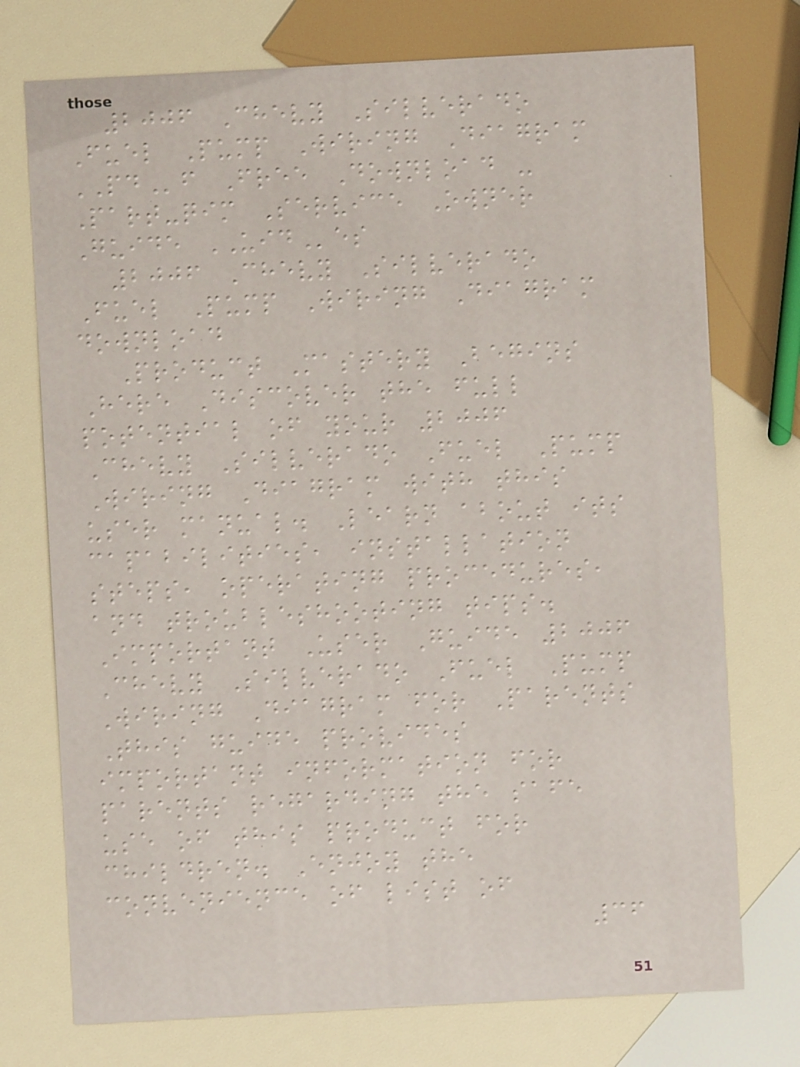2006 Chevy Silverado
Fuel Pump Wiring Diagram
PDf Free Download -
Part-qim Service Owner
Guide UIDes
2006 Chevy Silverado
Fuel Pump Wiring Diagram
download
Product Mastery Begins
Here Discover the full
potential of your 2006
Chevy Silverado Fuel Pump
Wiring Diagram with this
user manual. Learn about its
capabilities, installation
steps, operating procedures,
and troubleshooting tips.
Important User Guide 2006
Chevy Silverado Fuel Pump
Wiring Diagram for Parents
This guide provides
important information for
parents regarding the safe
use of this product for
children. Enjoy the
convenience of list of
36
